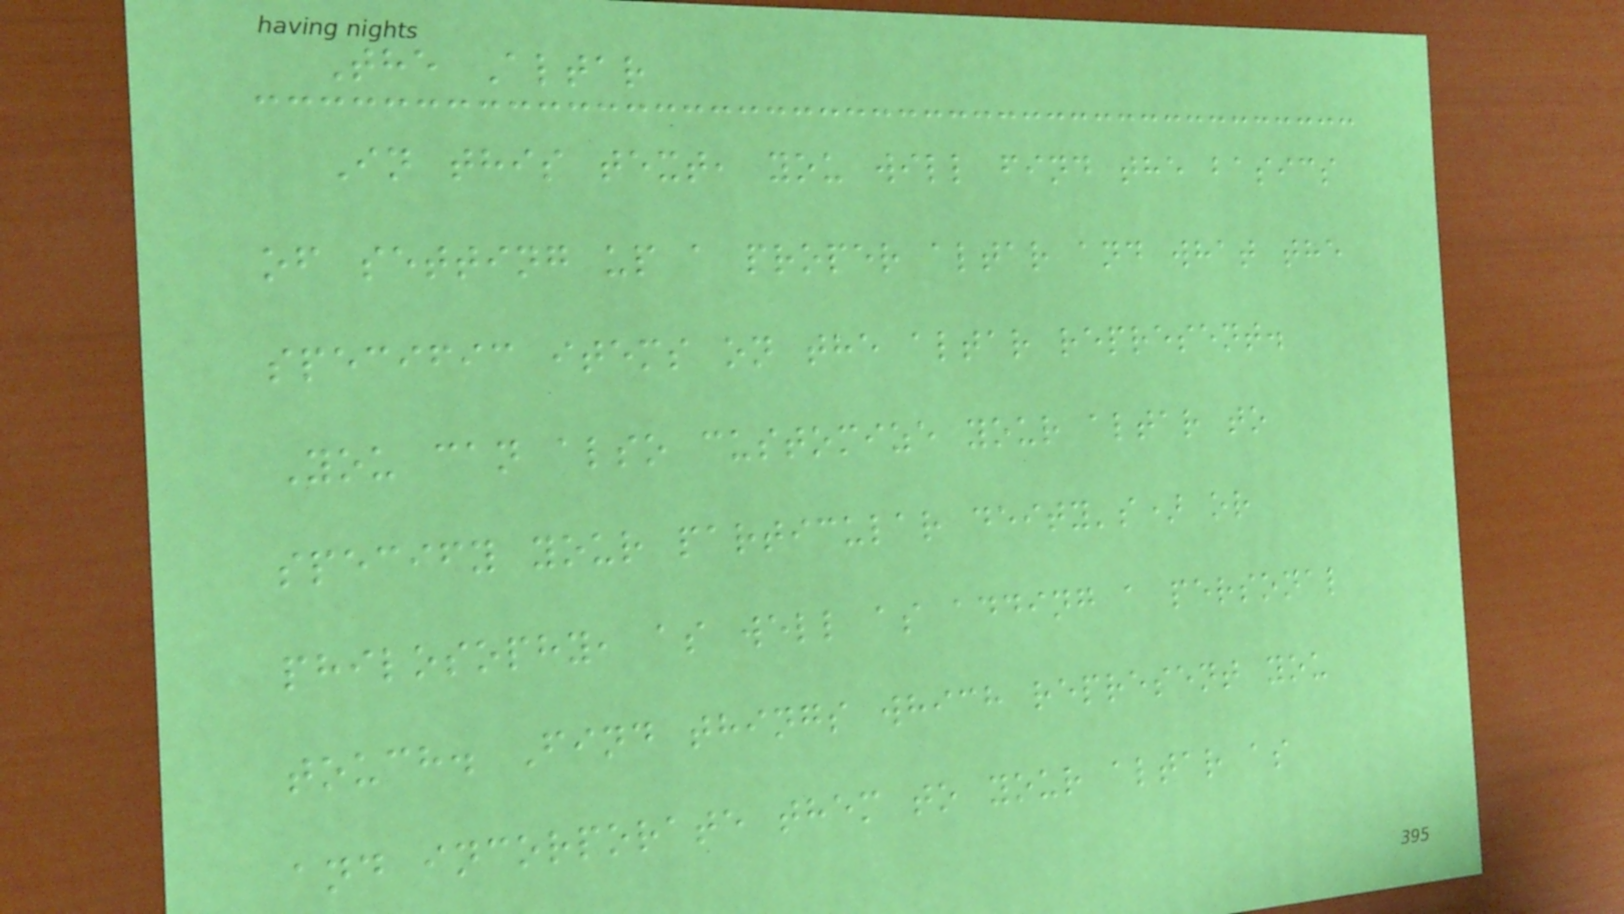The Altar
In this text, you will find the basics
of setting up a proper altar and what the
specific items on the altar represent.
You can also customize your altar to
specify your particular deity's) or
philosophy, as well as adding a personal
touch. Find things which represent you
and incorporate them to your altar as
